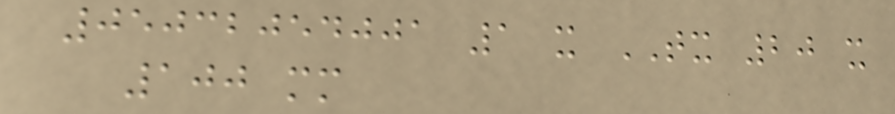05032054001 1 x TX 20 x
100 mm
